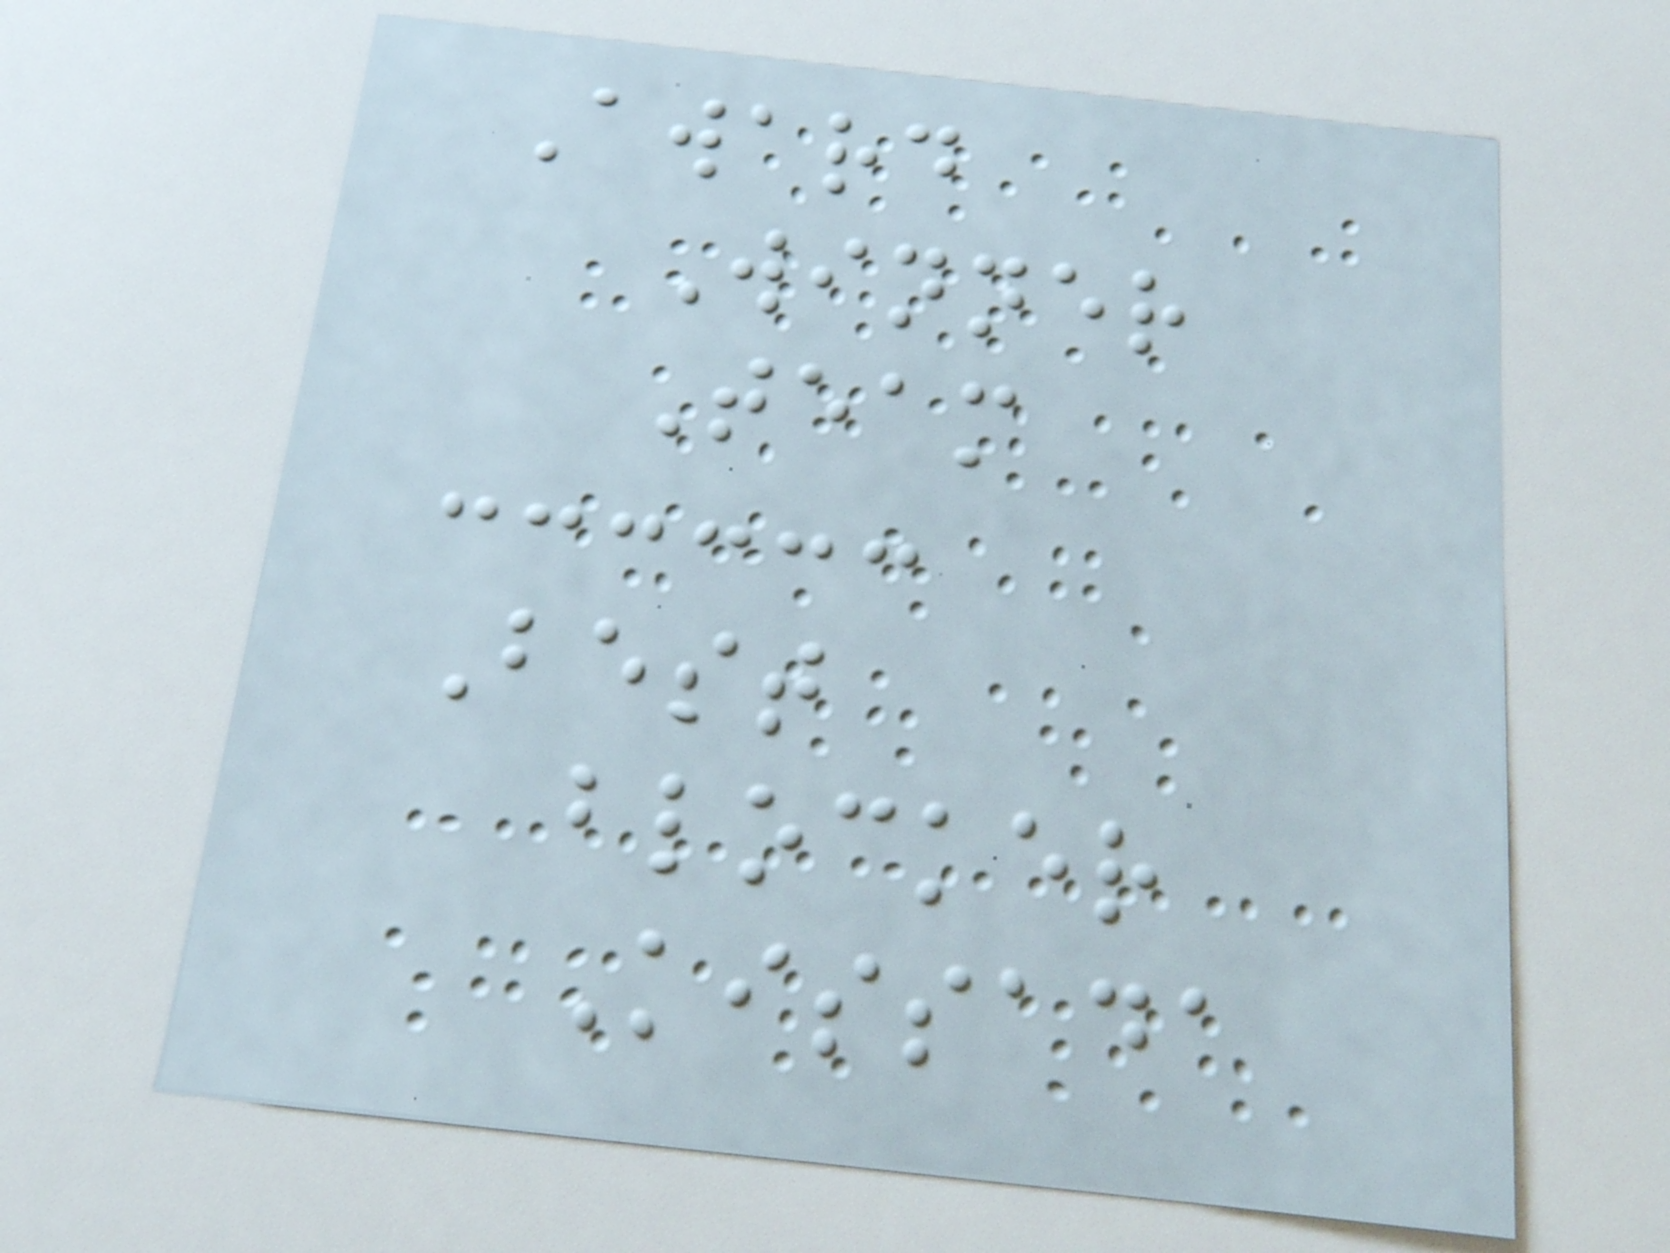Award
Winner
Team
Best
blocker
Kissada
